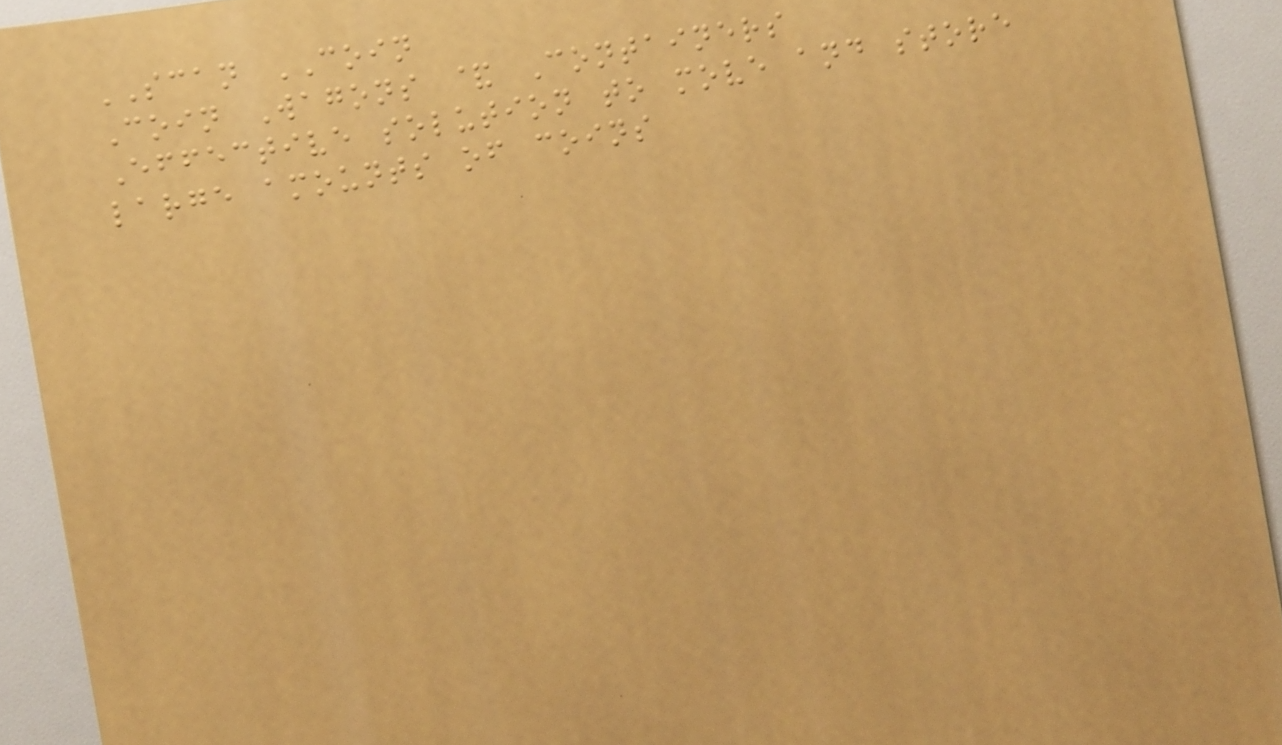SCAN COIN
Coin Wagons & Containers
Effective solution to move and store
large amounts of coins
